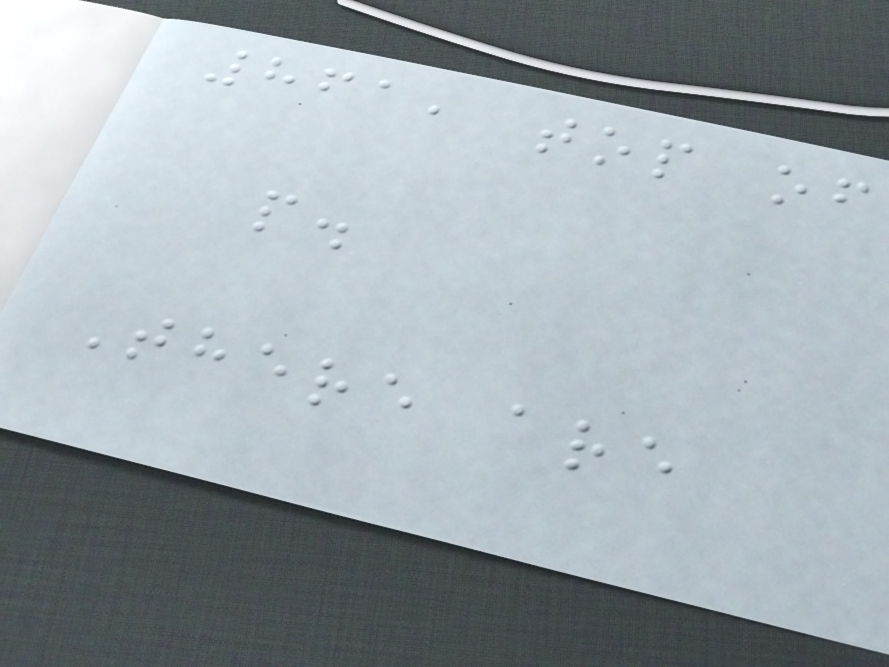861, top of
p.
There are
